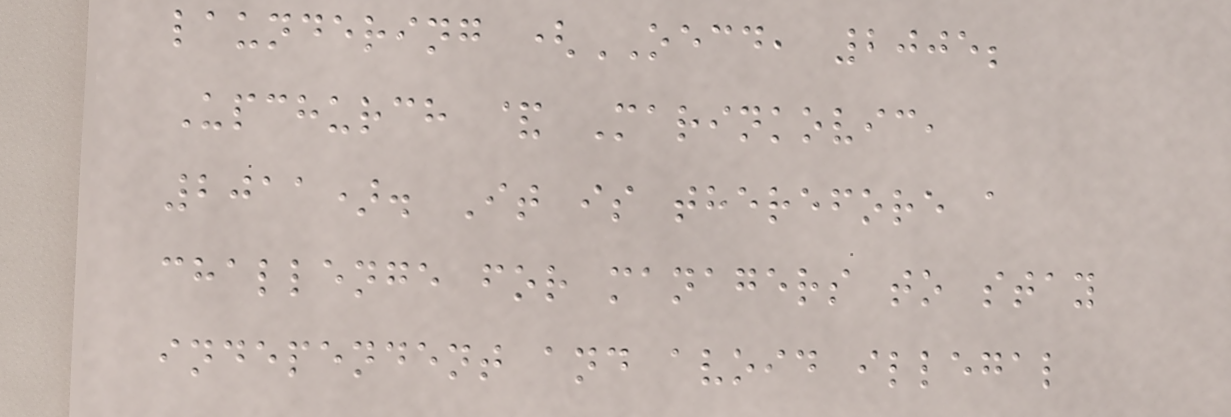laundering (OECD, 2005;
Upchurch & Marinkovic,
2011). It is therefore a
challenge for managers to stay
independent and avoid illegal
